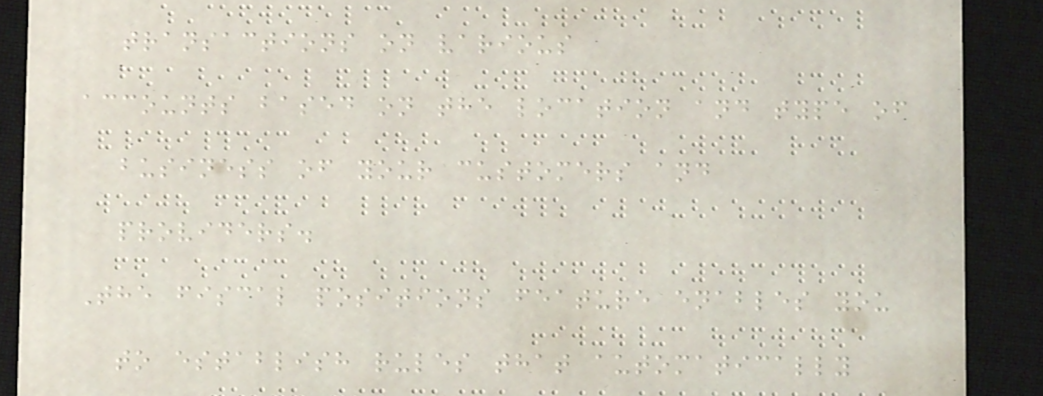transactions on various
accounts based on the location and type of
business of your customers and
providers.
The fiscal positions feature enables you
to establish rules that automatically
